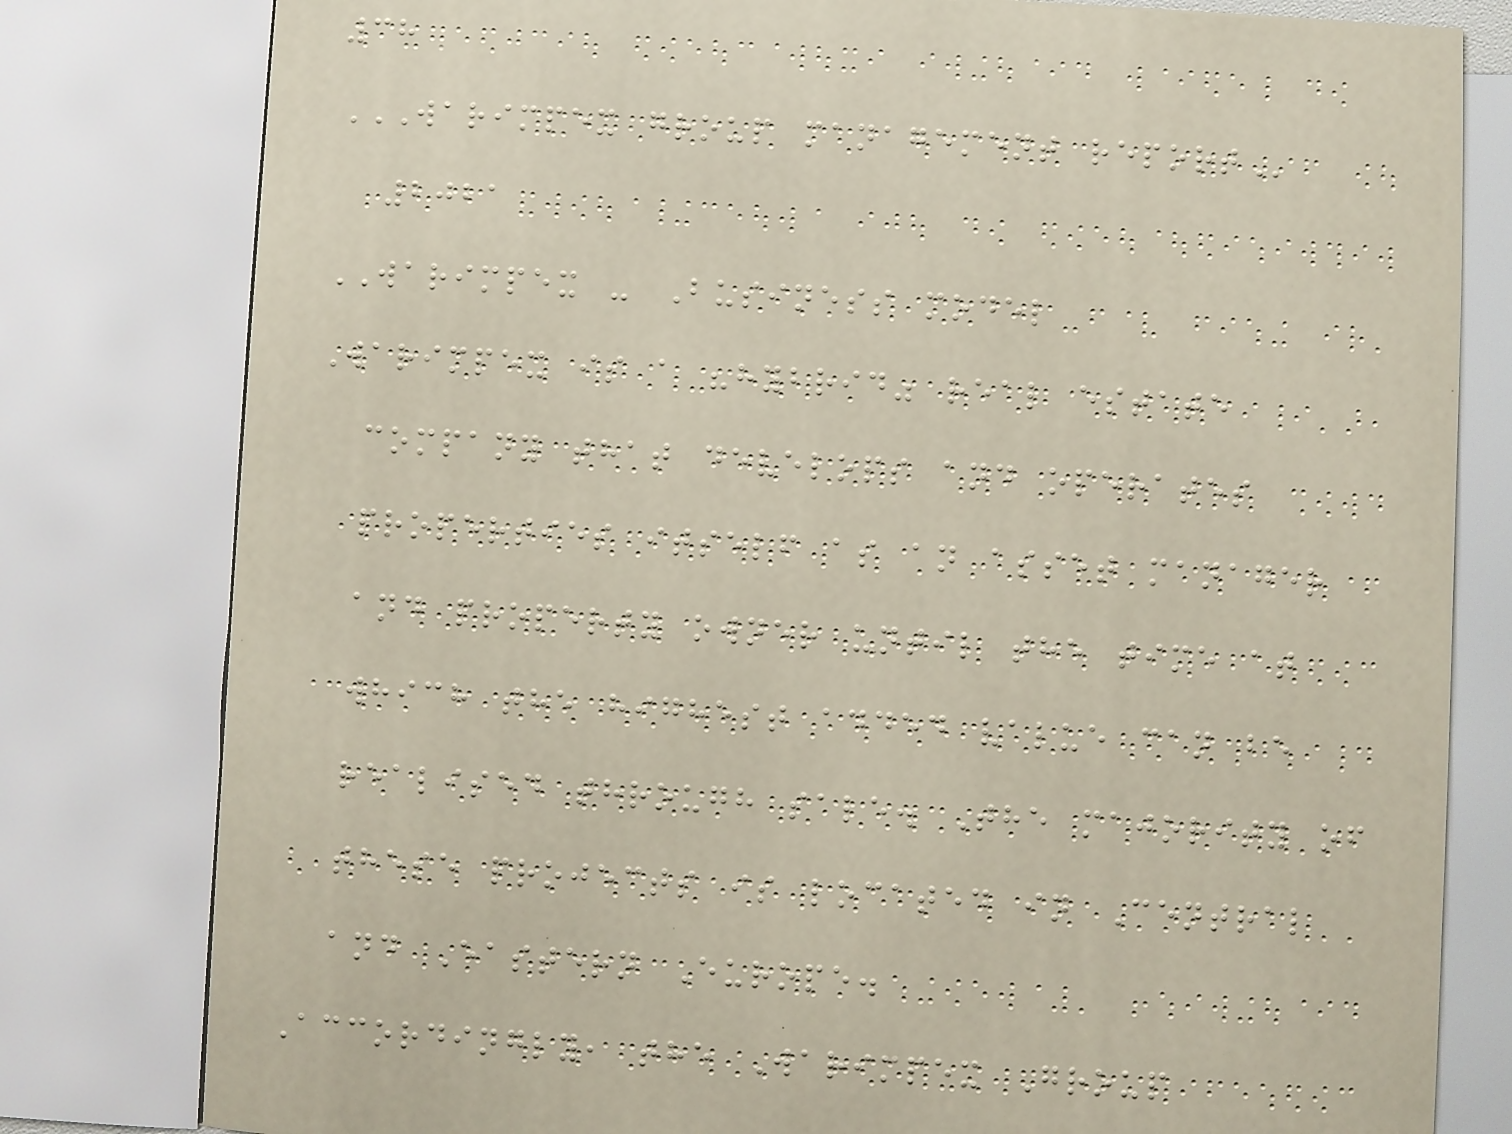38
WARIMPEX GROUP MANAGEMENT REPORT
2021
WARIMPEX - Business model
Warimpex is a "hybrid" real estate
company that develops and operates
properties itself as an asset manager
and property owner until the time at
which the highest added value can be
realised through sale. The majority of
these projects is located in Central
and Eastern Europe.
Accordingly, the Warimpex Group
